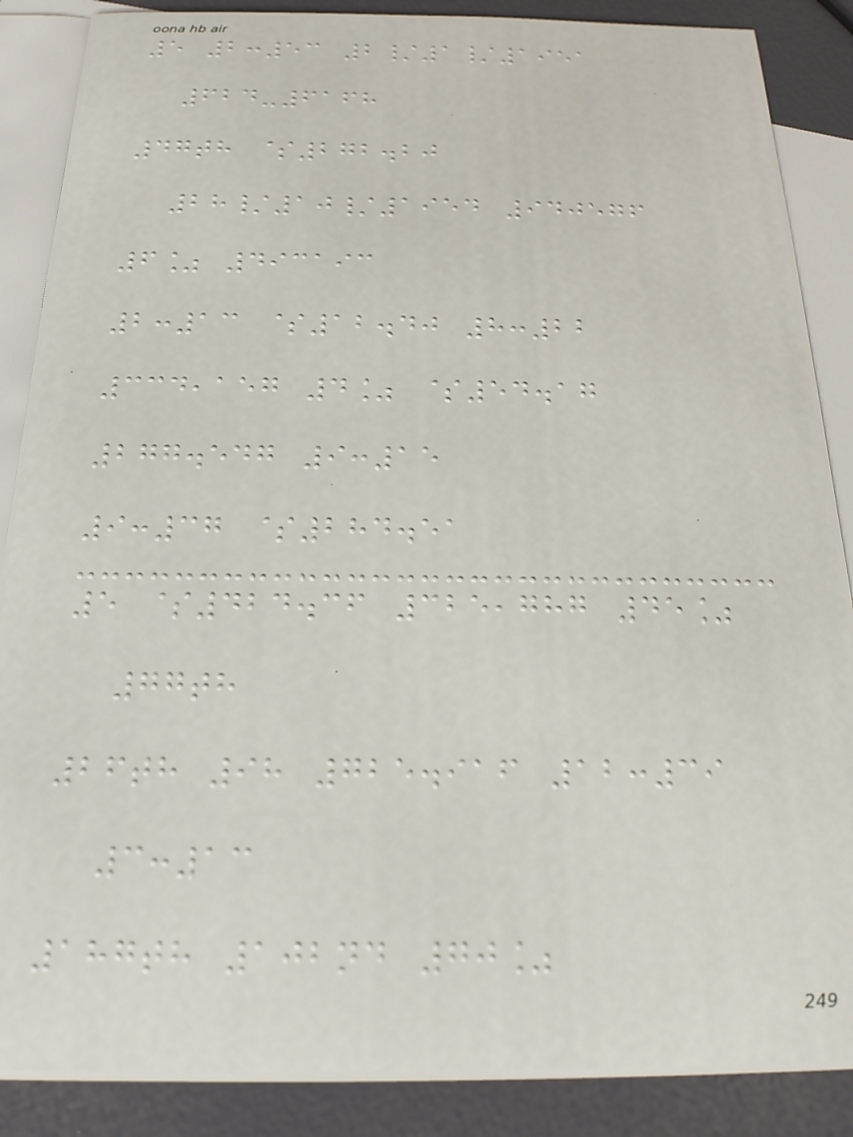5 2:53 2/1/1951
624-6168
47th $272.20
28/10/1954 940576
6% 493193
2:13 $12.40 8:22
334,157 4% $54.17
277.547 9:15
9:37 $284.51
5 $424.36 325,787 45%
77th
26th 98 725.916 12:39
3:13
187th 102nd 70%
